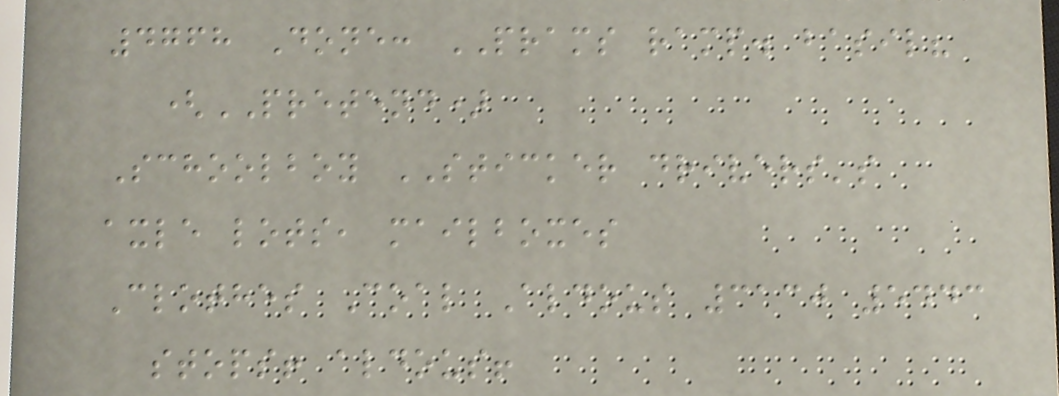4768 Done: PRAMS ramp. basil?
(PRETEND)
Schoolboy STICKER drivers's
axle lots, mailboxes
Clothes Coal Aldous 3130 5443
stops! aldous!
